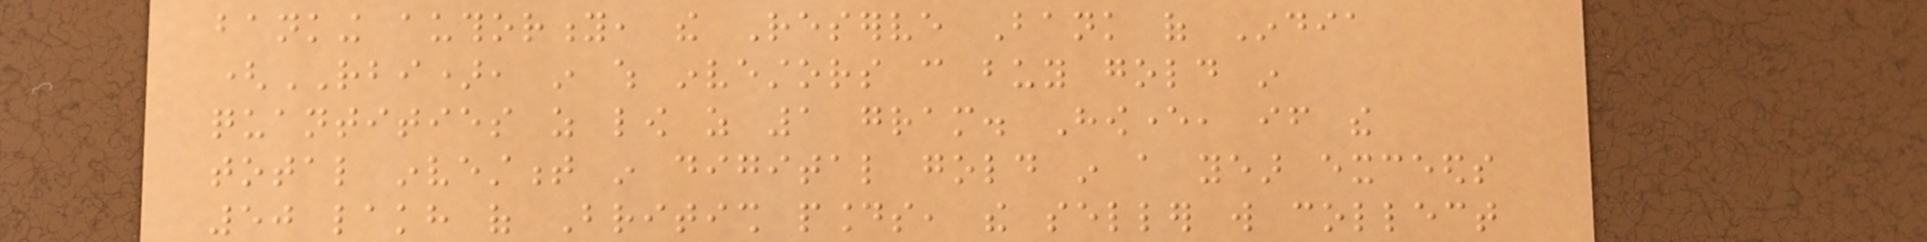banking authority, the Reserve Bank of India
(RBI), in which investors can buy gold in
quantities as low as 1 gram. However, if the
total investment in digital gold in a year exceeds
50 lakh of British pounds, the seller will collect
